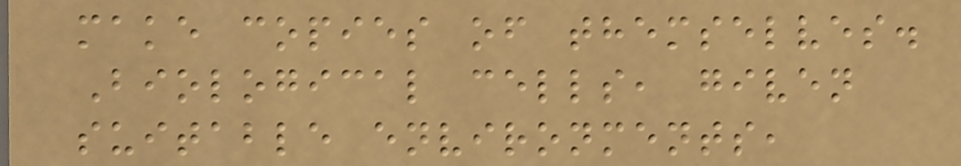make copies of themselves.
Biological cells, given
suitable environments,
